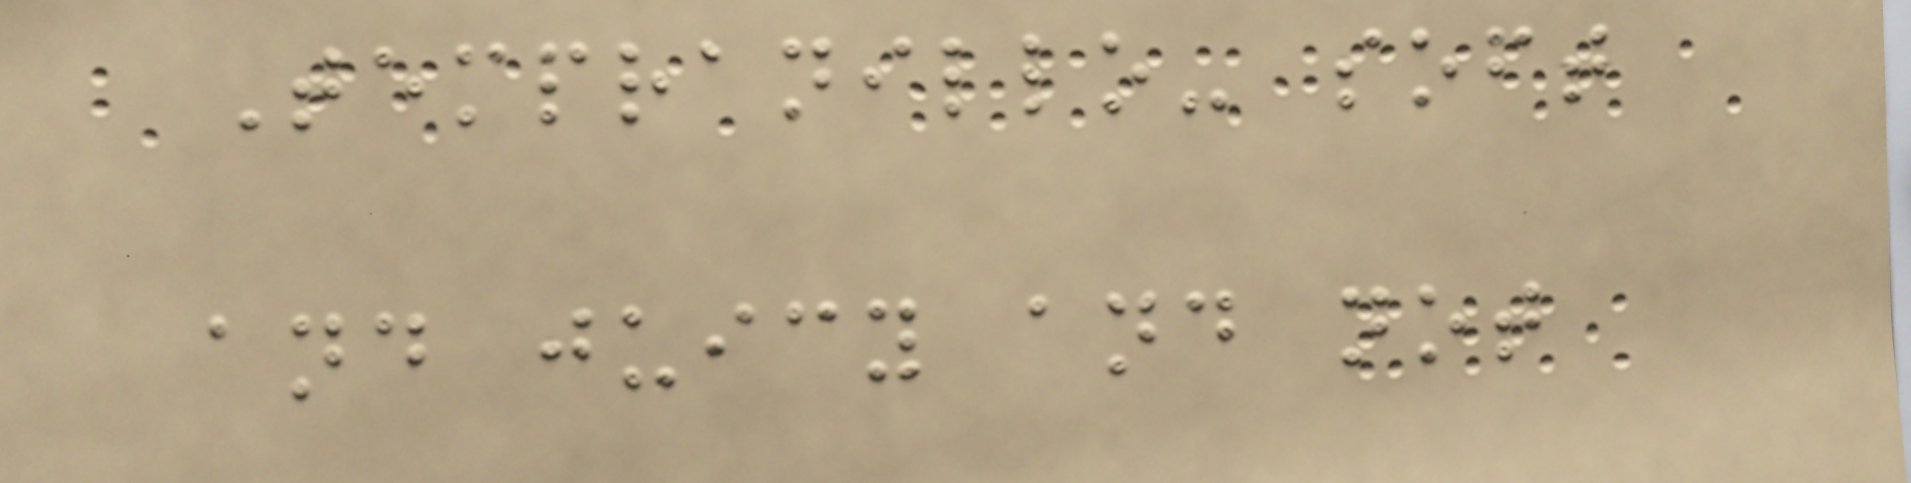Tempranillo- soft
and juicy and not
